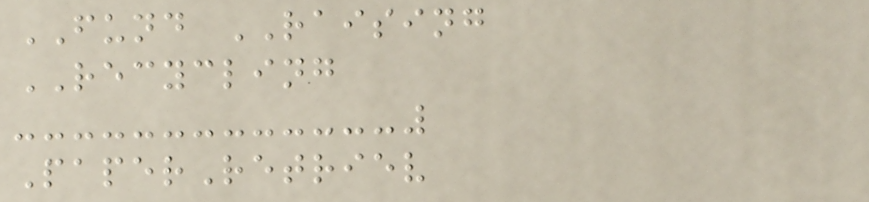FUND RAISING
RECYCLING
PaperRetriev
